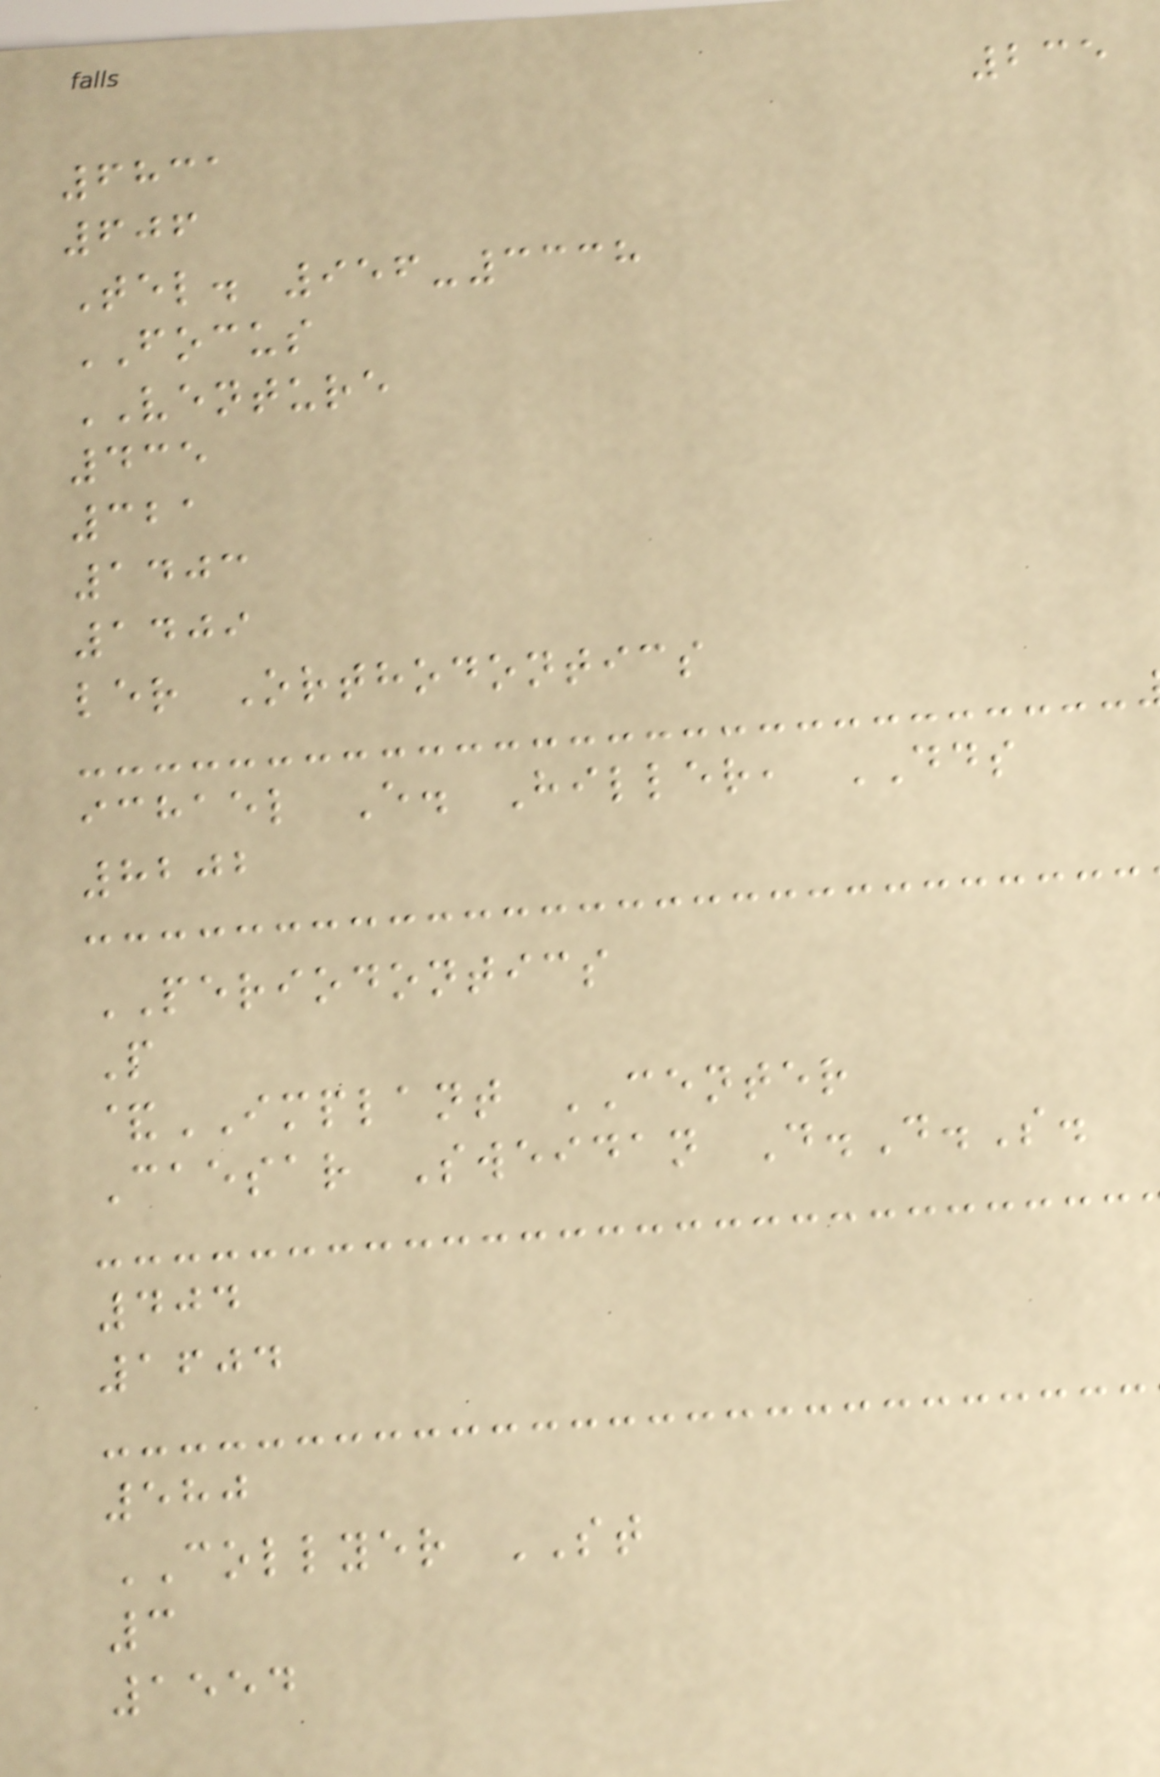235
6831
606
Tel. 956-3338
FOCUS
VENTURE
435
321
1403
1409
ler Orthodontics
ichael E. Hiller, DDS
8202
PERIODONTICS
P
&IMPLANT CENTER
Caesar Sweidan D.D.S.
404
1604
580
COLLYER ST
3
1554
